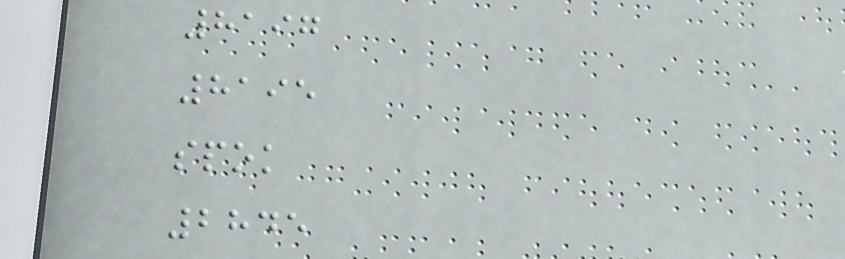8197
8195
spok
2845
